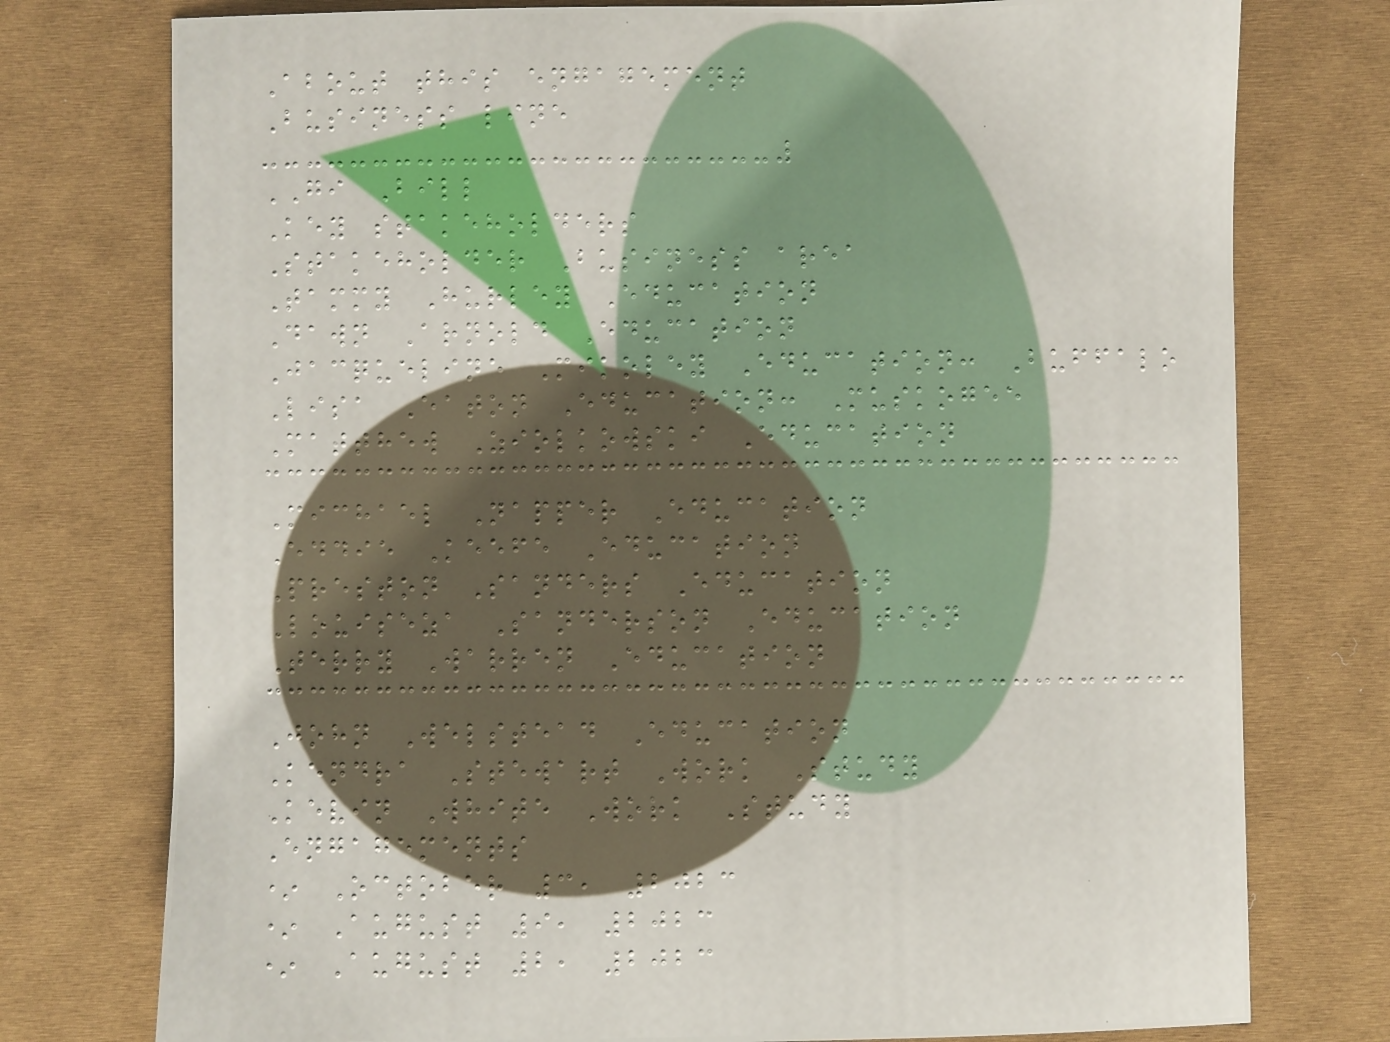About this engagement
Business line
GI Bill
Key stakeholders
Stakeholder Business area
Tammy Hurley Education
Dawn Arnold Education
Jacqueline Mikoley Education: Buffalo
Lisa Eaton Education: Muskogee
Matthew Ziolkowski Education
Michael Napper Education
Eddie Keefe Education
Preston Sanders Education
Louiseza Sanderson Education
Terry Warren Education
John Welstead Education
Kendra Stewart Work Study
Kevin White Work Study
Engagements
* October 3, 2023
* August 9, 2023
* August 2, 2023
